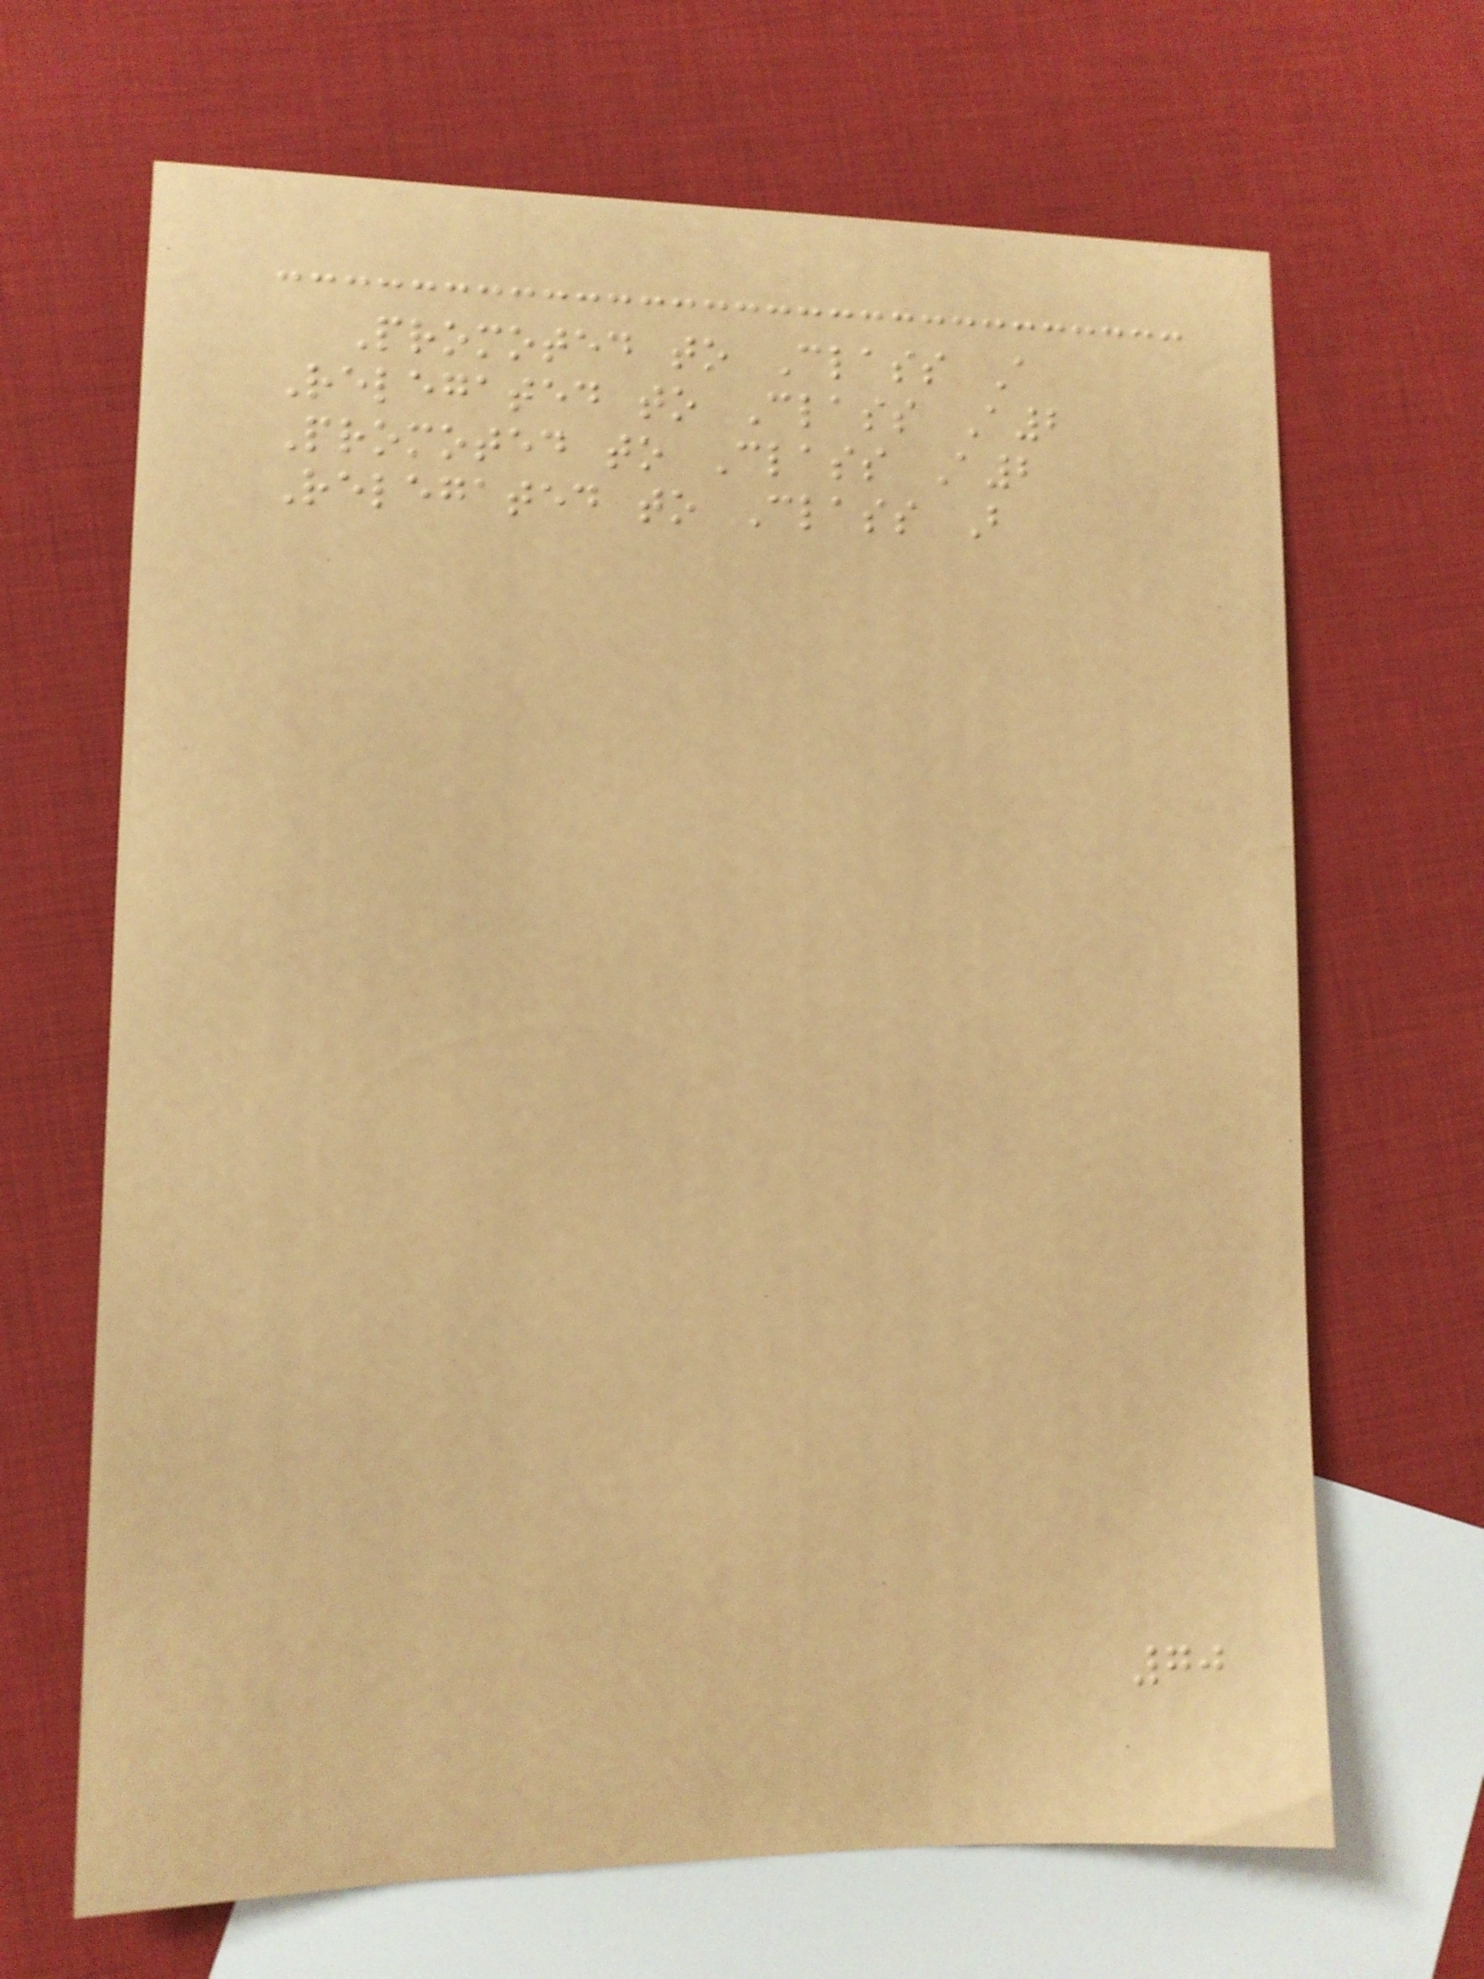Promoted to Class A
Relegated to Class A2
Promoted to Class A2
Relegated to Class B
70
